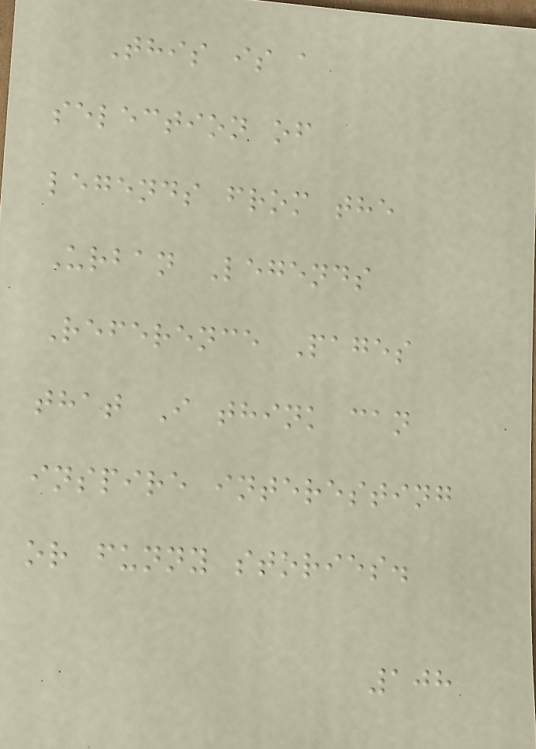This is a
selection of
legends from the
Urban Legends
Reference Pages
that I think can
inspire interesting
or funny stories.
108
